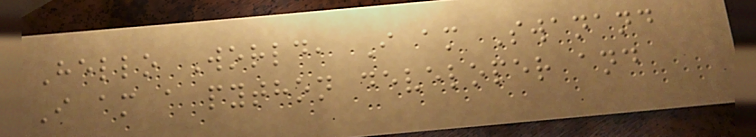Hello World, I am Swanand
I am a python developer and
